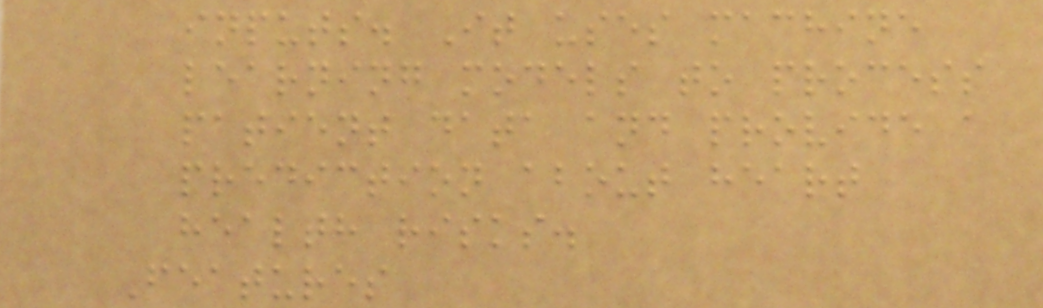inputs. It uses machine
learning models to process
patient data and provide a
prediction about heart
health risks.
Features
